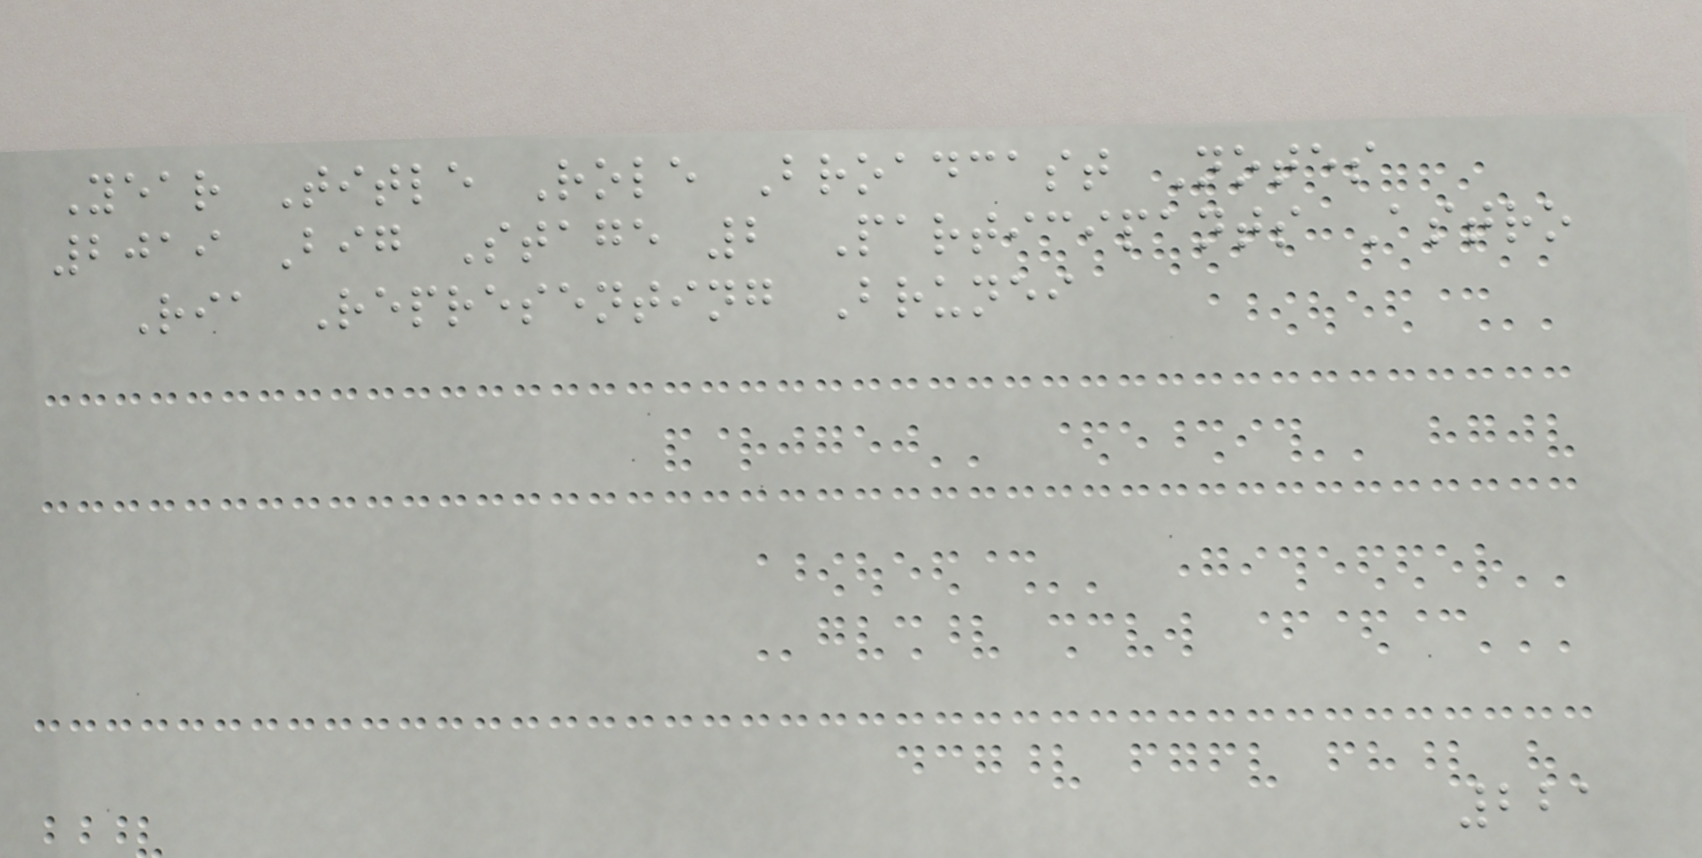Year Title Role Broadcast Notes
2019 Big Stage 2 Participants Astro
Ria Representing Brunei
221
